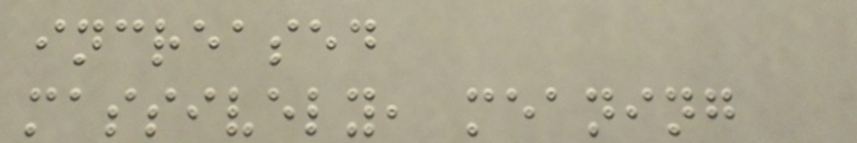increased
massively, meaning
